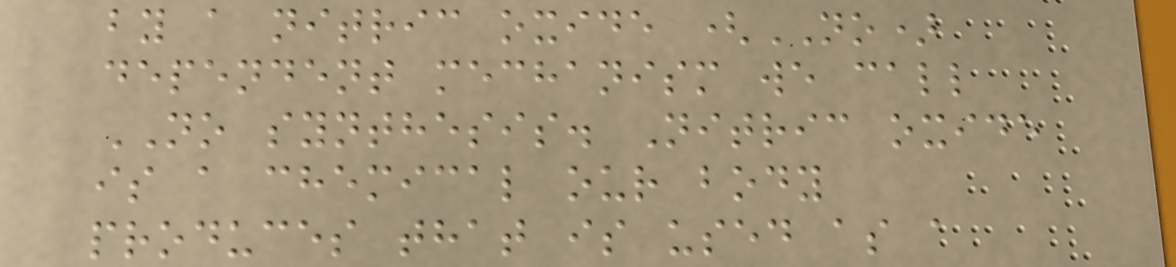by a nitric oxide (NO)
dependent mechanism we call
NO synthesis. Nitric oxide
is a chemical our body
produces that is used as a
